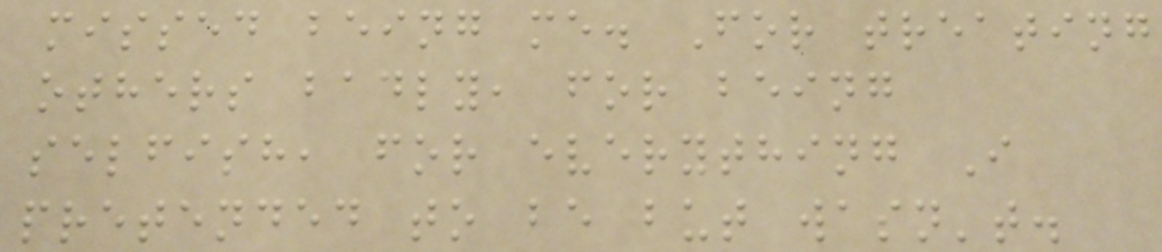missed being me. For treating
others badly, for being
selfish, for everything I
pretended to be but wasn't.
